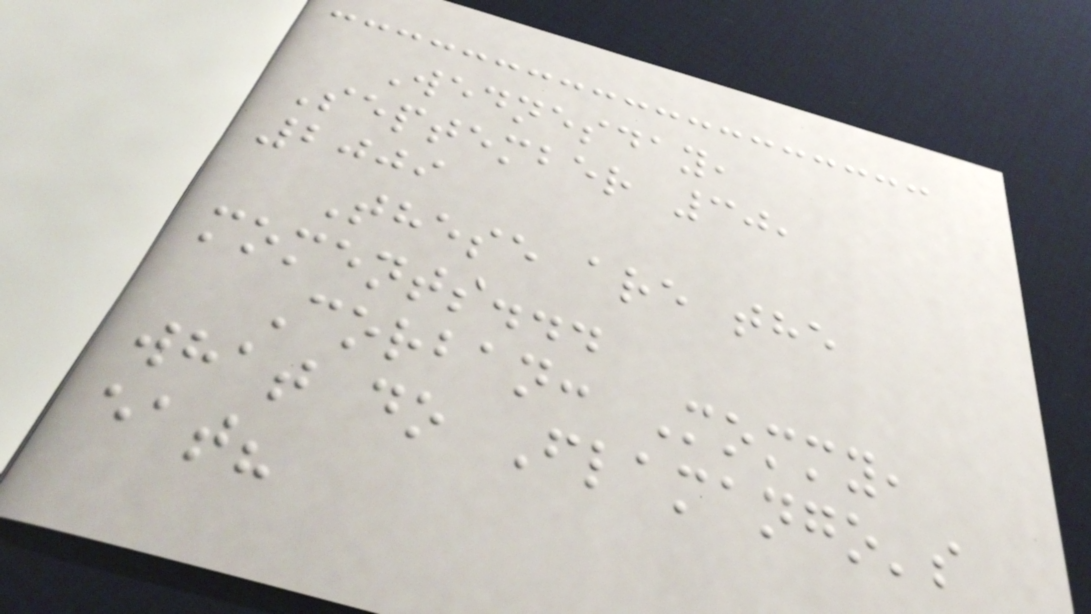Wednesday,
September 30,
2009
These are the
moments...
Corban: Mommy,
what do Flamango's
eat?
